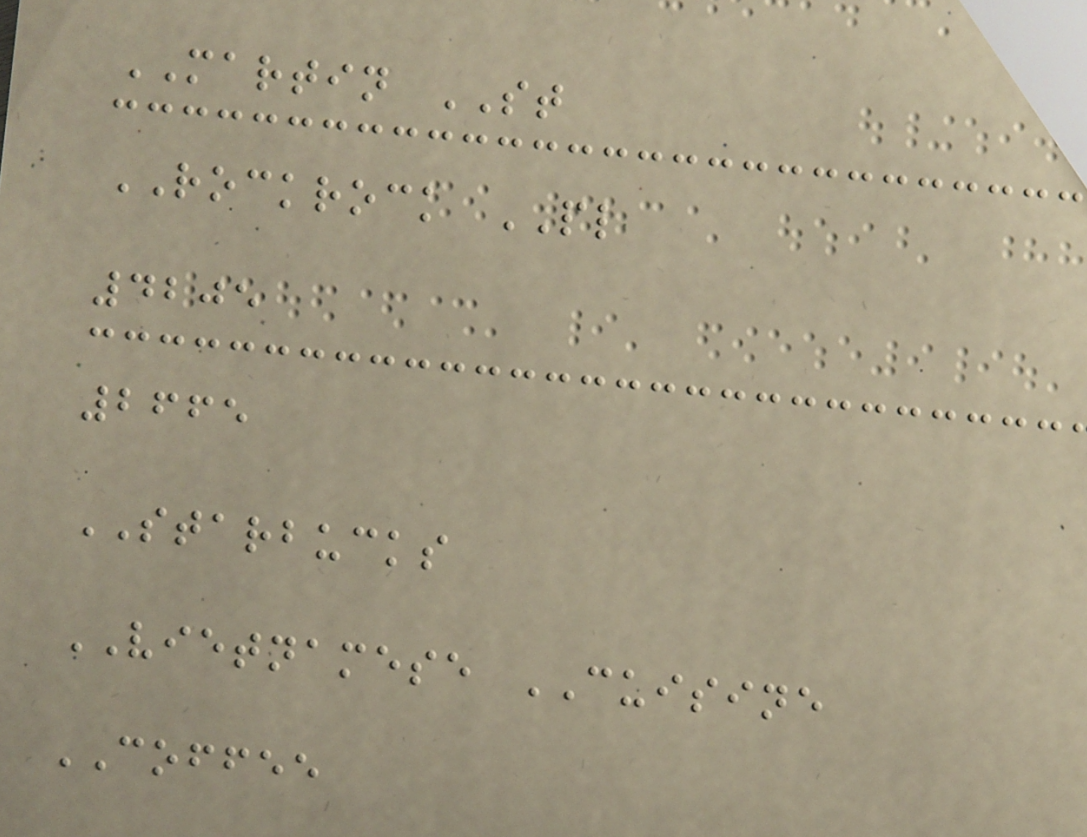MARTIN ST
ROCKROCK PL
4205
2665
STARBUCKS
VIETNAMESE CUISINE
COFFEE
